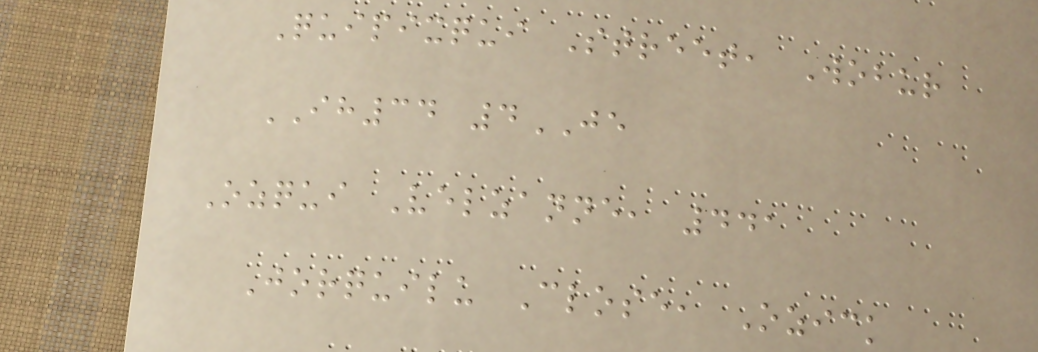Quipixqui Street, Wobur
IH34 4JE
Ozqui Velzanne, 441
Jorquilu Close, Ozick
